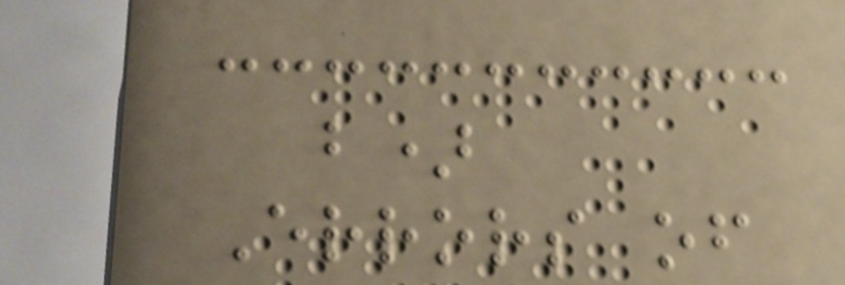b)
Errors of
